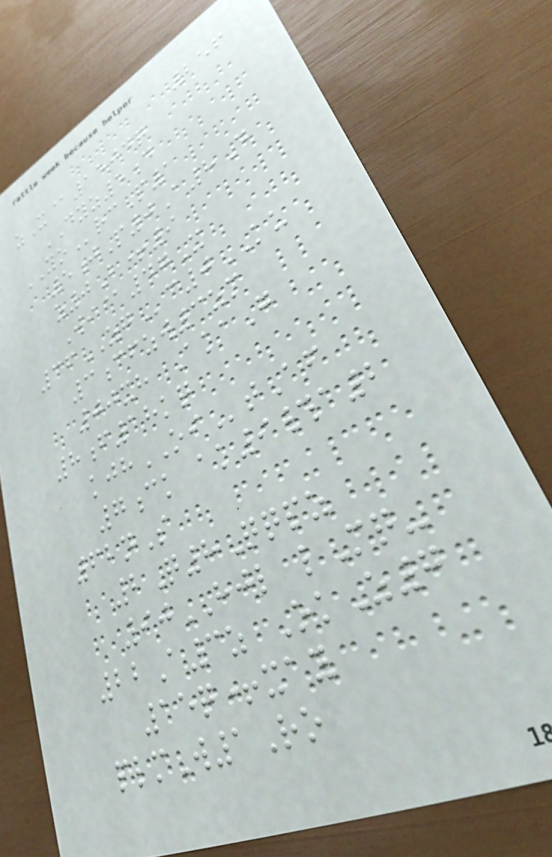256
zX@1504q
DYZ5d
YOrcP1
5jP0A8D
z0B+9
Wi@47X
36ZGc0KU
3cfzw3zm
00xh AkaG
8f18kq
kjhOItAf
7ck ak9#a2
62nS
2Q8Qqpz
90HJL lMq-
22A3z OkZ7
15q+xay
plmW1Ro
